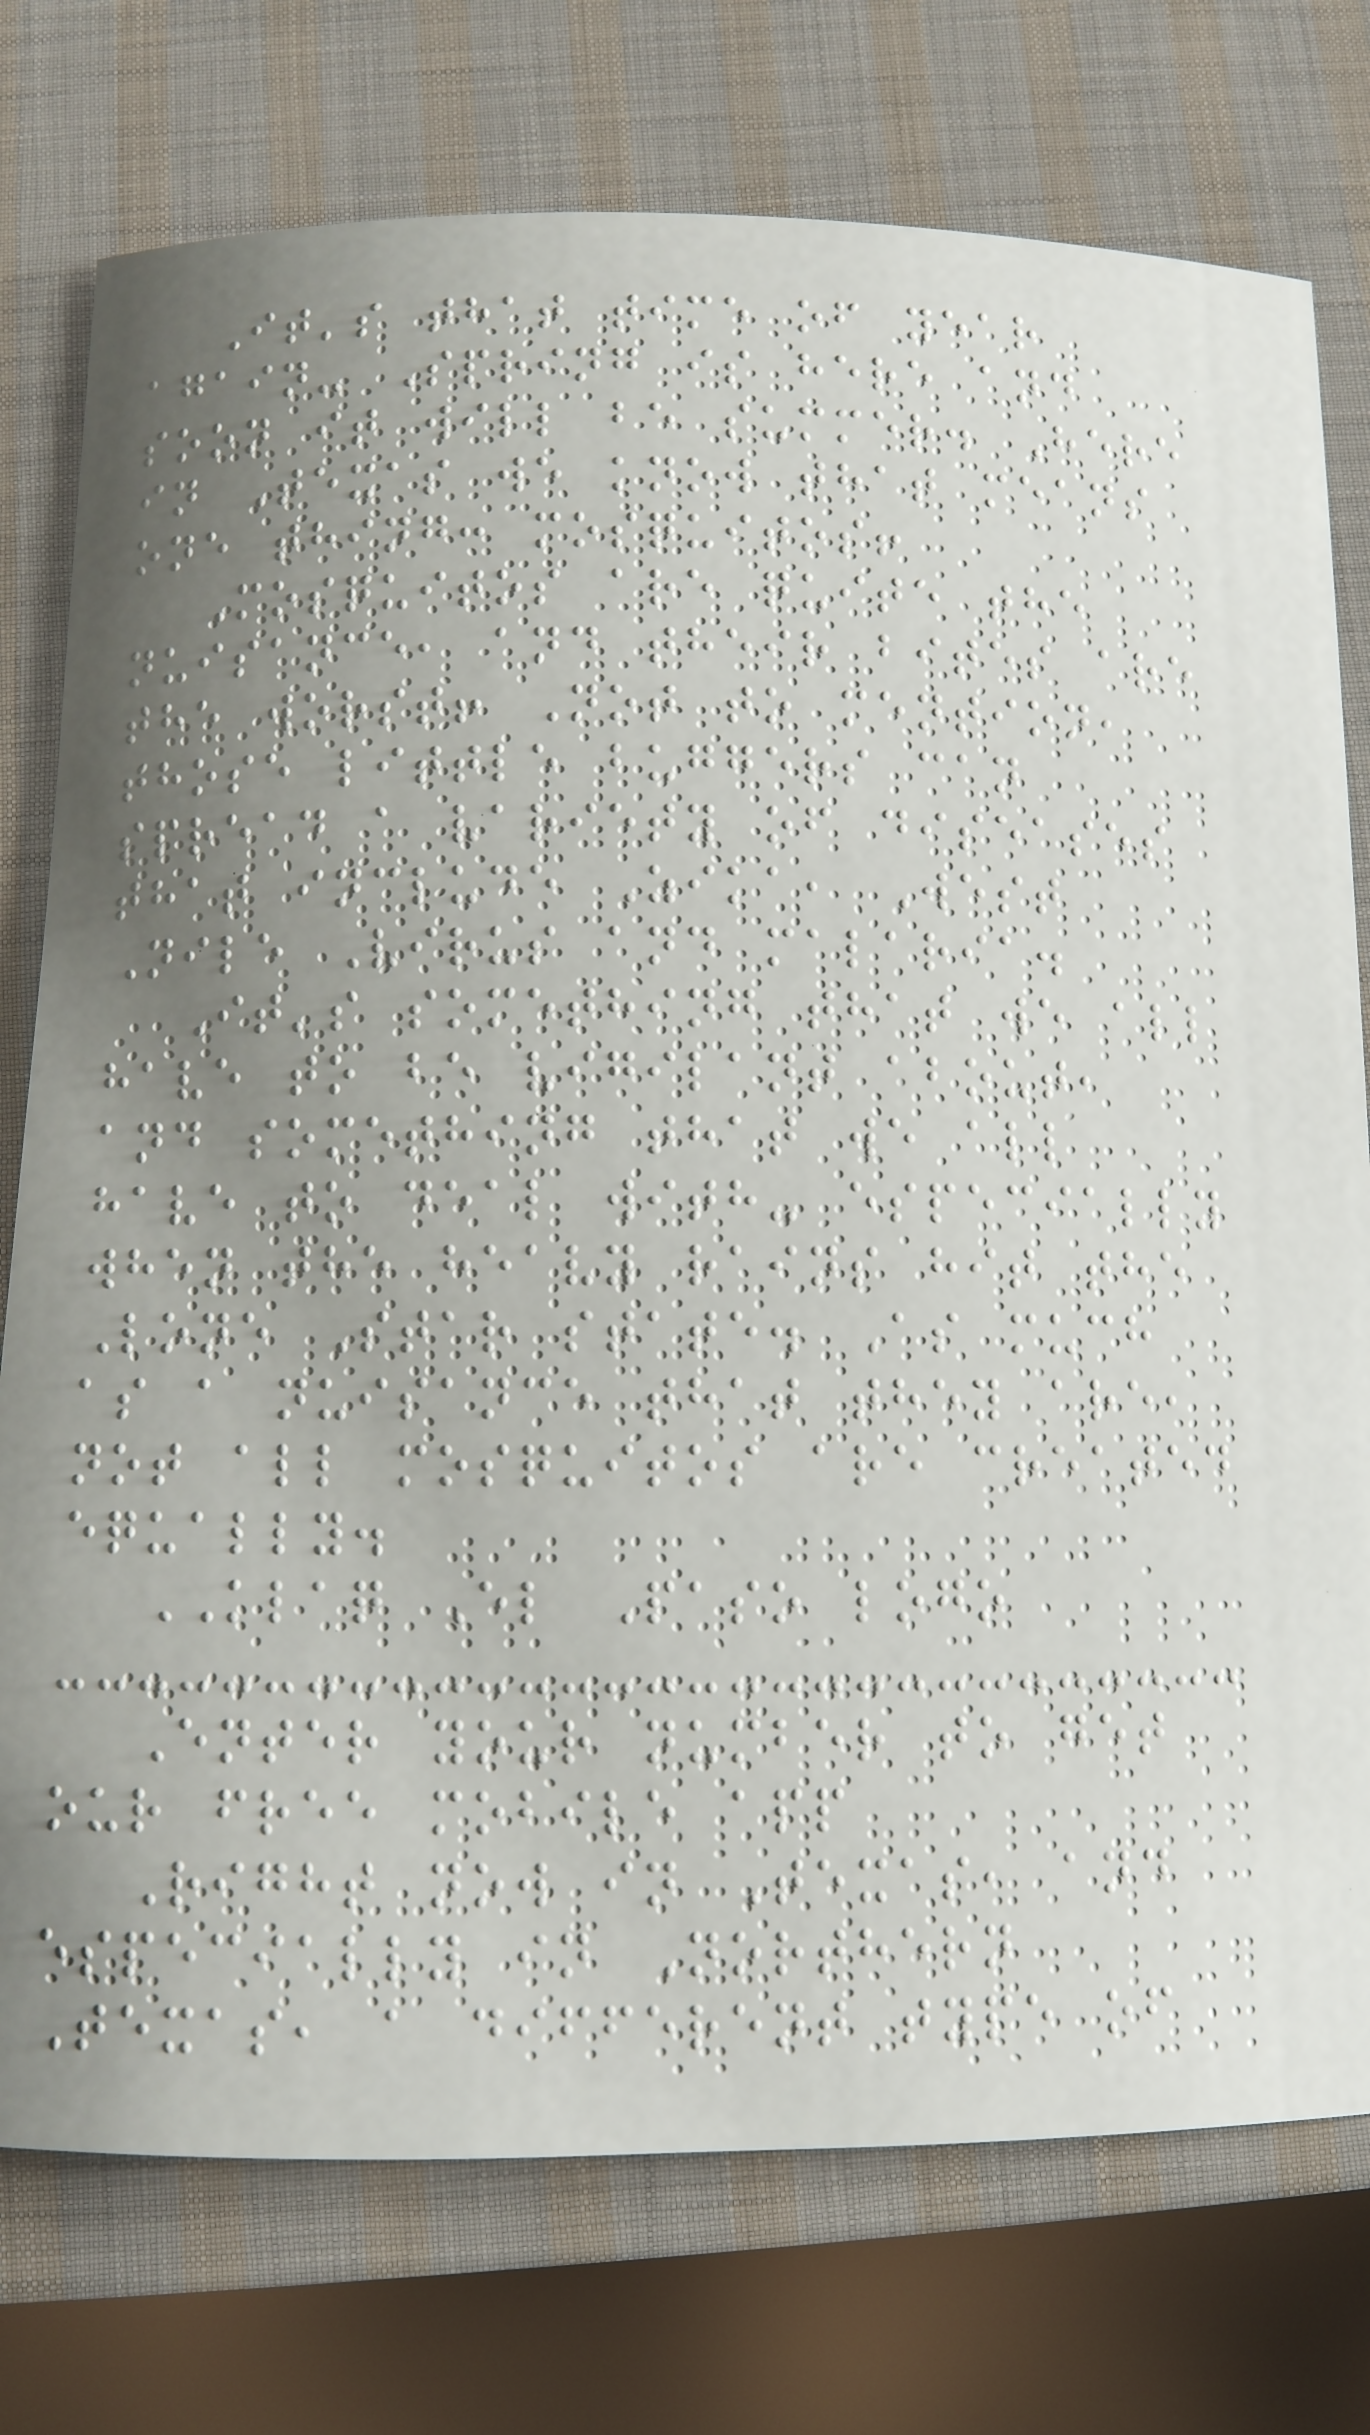It's that time of year
again- Spring is here and
soon it will be summer. Here
in Texas we know that means
one thing: mosquitos!
Mosquitos are quite the
nuisance, and their bites are
the worst! Not to mention,
those little buggers can
spread a variety of diseases
that include Zika, West
Nile Virus and malaria.
It's something that we all
have to be vigilant about,
and something that we all
have to deal with- especially
when the heavy rains hit the
Lone Star state. As much
as a nuisance that they are,
not all mosquitos are created
equally.
KLAQ El Paso logo
Enter your number to get
our free mobile app
Right now in Texas, and
especially in Northern
Texas, a different type of
